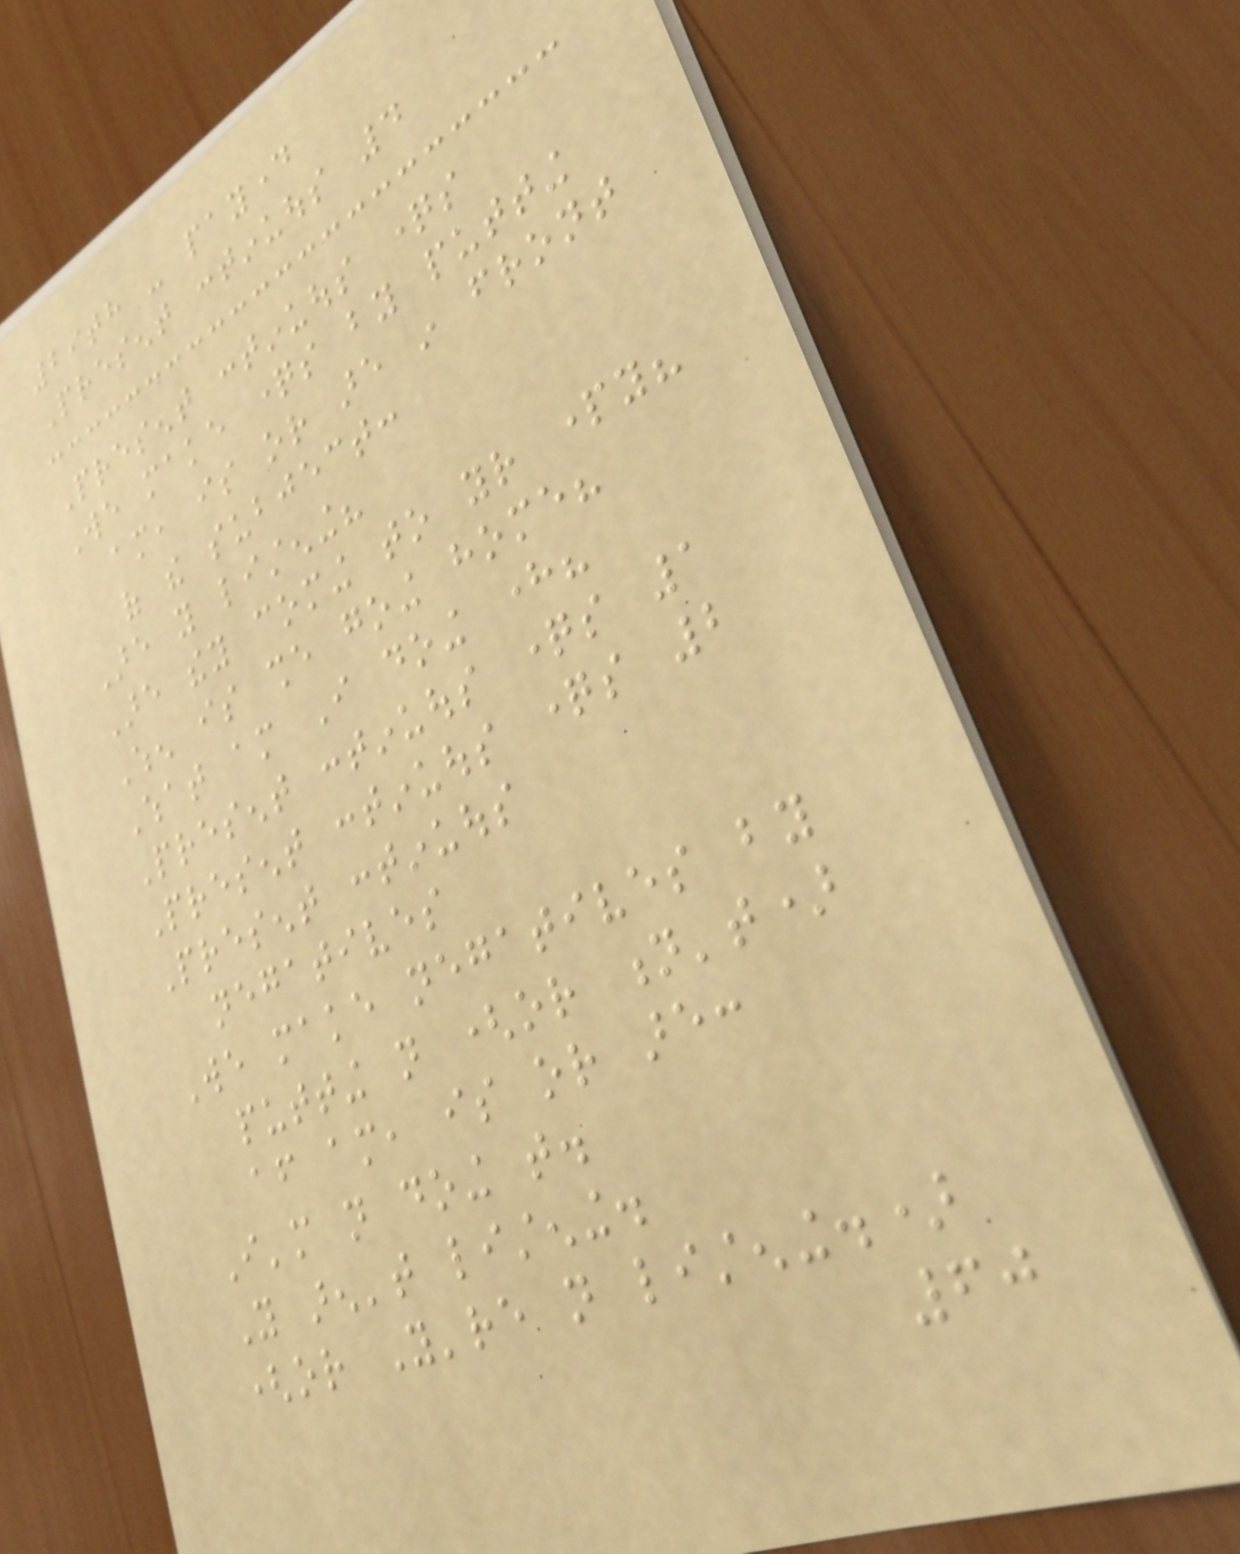29th - payday
Present continuous 4
Present continuous questions
We make questions by putting
am, is or are in front
of the subject:
Are you listening?
Are they coming to your party?
When is she going home?
What am I doing here?
Present continuous questions 1
Present continuous questions 2
Present continuous
negatives
We make negatives by
putting not (or n't)
after am, is or are:
I'm not doing that.
You aren't listening.
(or You're not listening.)
60
